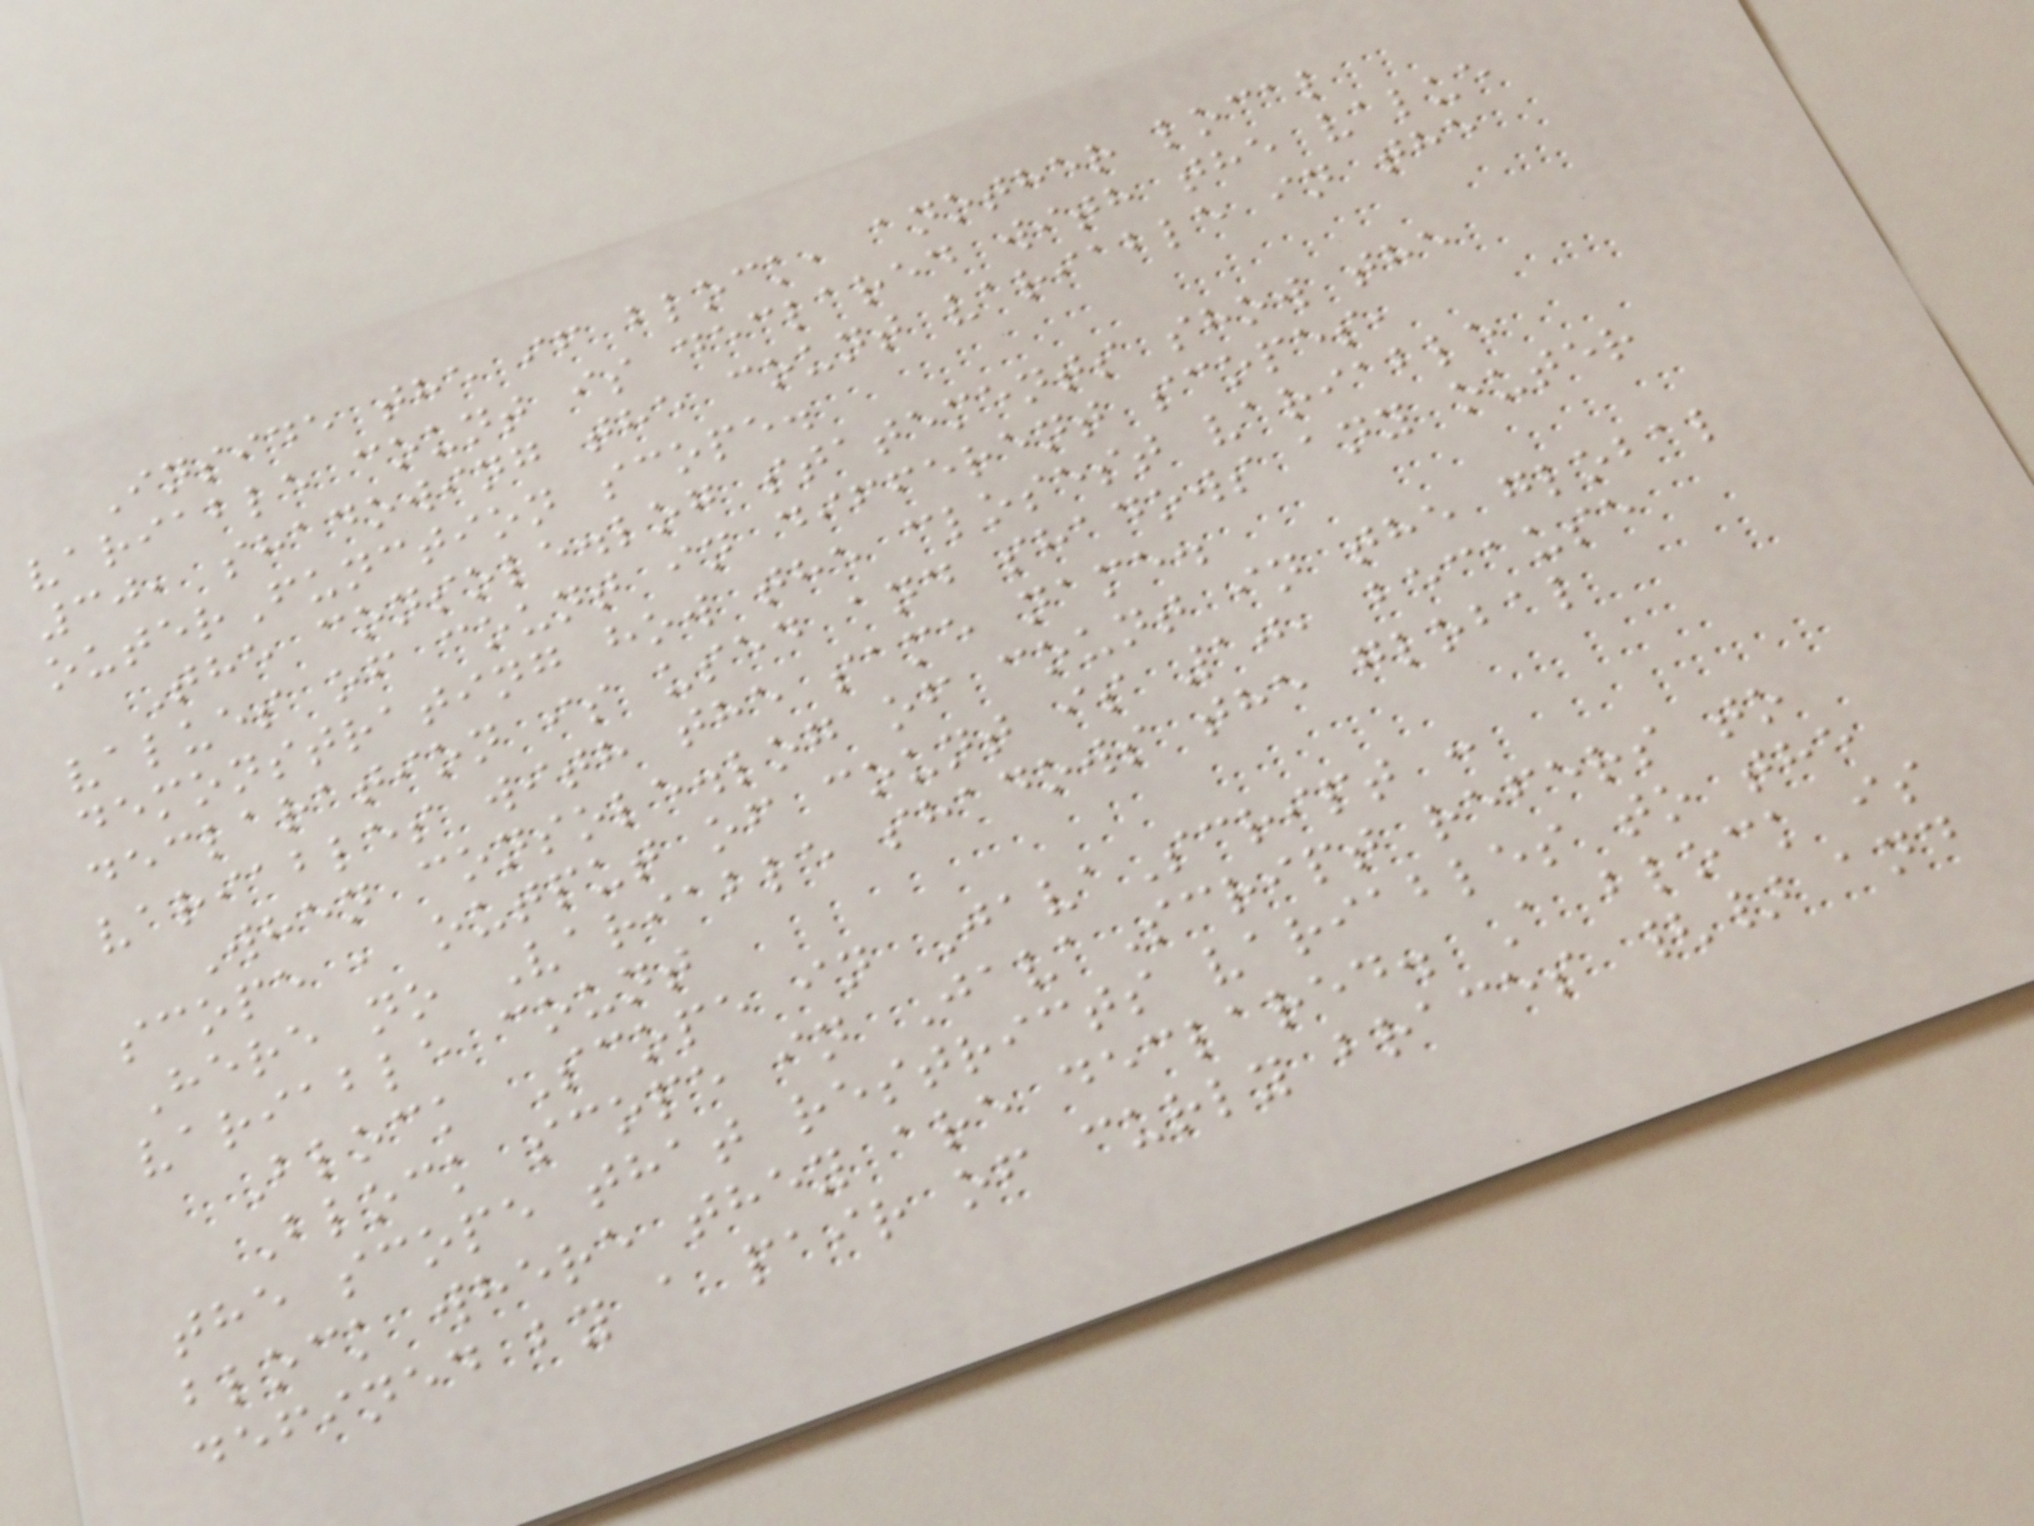Inside the if block, another local
variable count is declared with the value
30, shadowing the count variable in the
outerFunction scope.
The console.log statements show the
values of count in different scopes,
demonstrating how the closest variable
declaration is used and shadows any outer
variables with the same name.
When console.log of count in the global
scope , output of count is 10, because
Here no Variable shadows the global
variable count
Block Scope in JavaScript :
Block scope in JavaScript refers to
the scope that restricts variables to the
block where they are declared. A block is
defined by a pair of curly braces {} and
